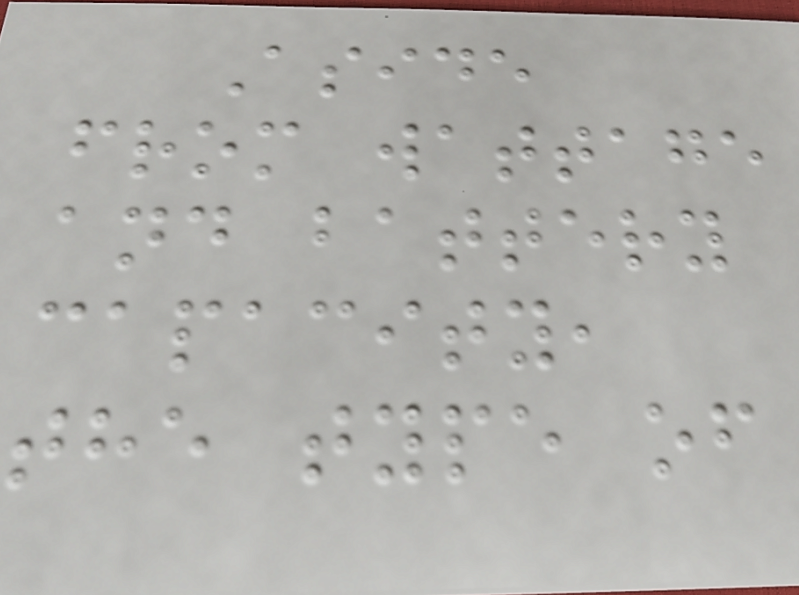Aside
from wattage
and battery
capacity,
the type of
